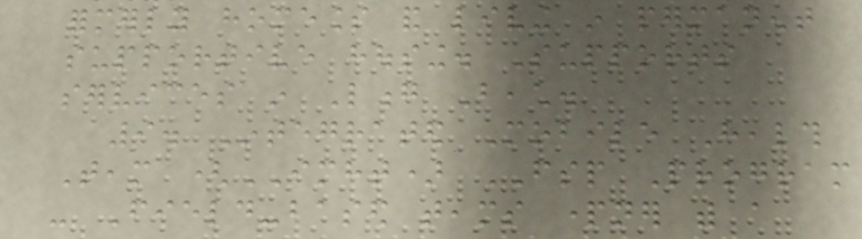formerly homeless and living in permanent
supportive housing. Supports
services in Long Beach.
9. Integrated Mobile Health
Team (IMHT) FSP Program
- Field-based teams partner with a
